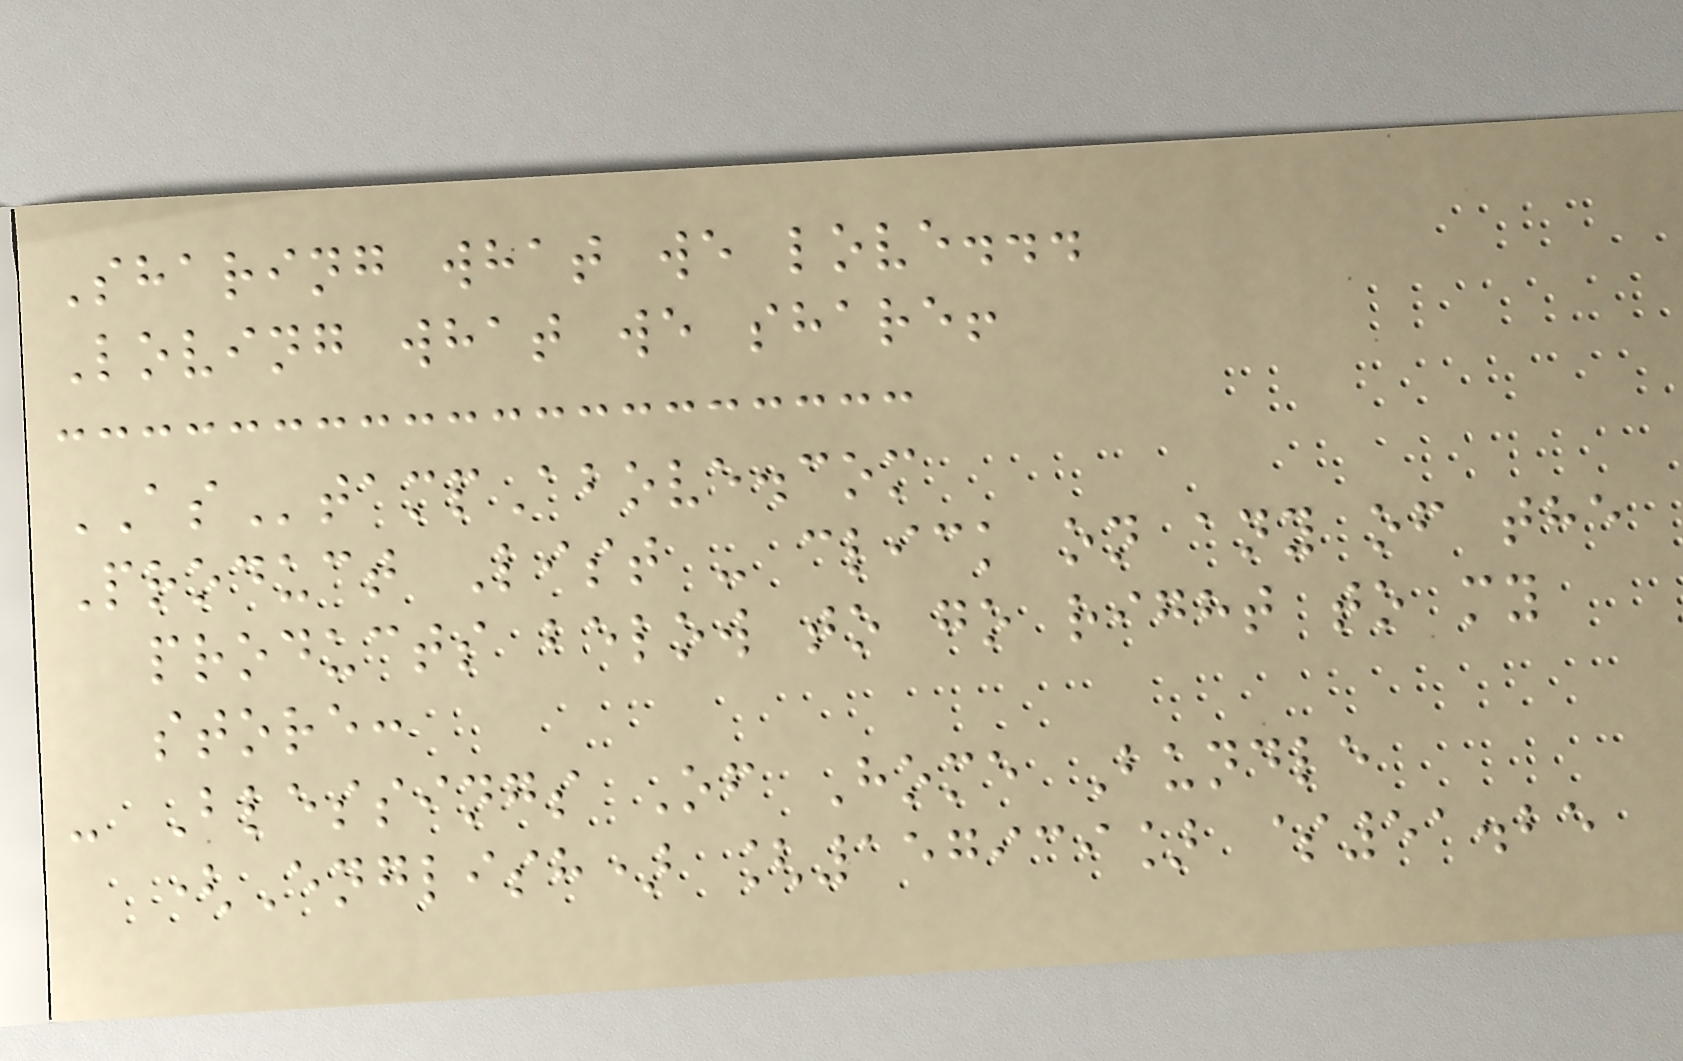Sharing what we love...
Loving what we share!
AStampAbove.com
Product List - click on any of the
products below to go right to my
store:
- Blessings Of Home Bundle
(English) [157939] $51.25
